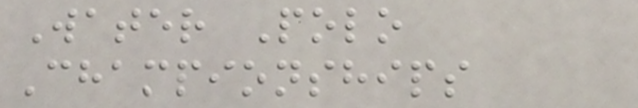Water Polo
Championships
